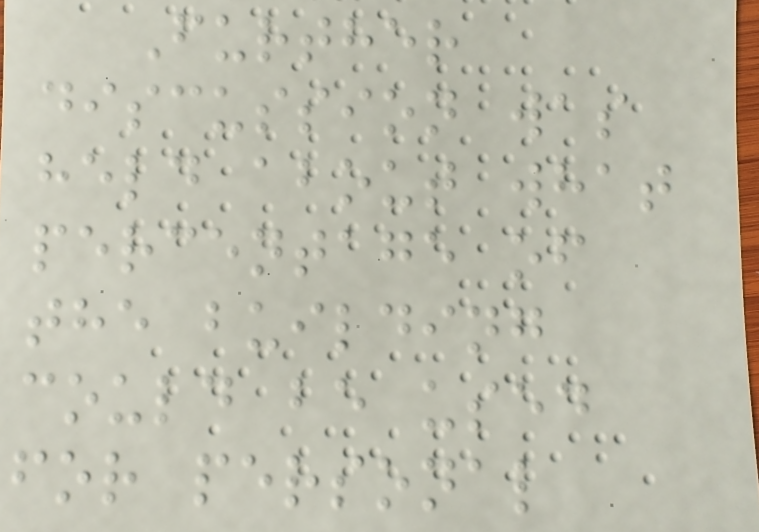Further
discussion was
held about what
percentage of
the building
could be used
for personal
